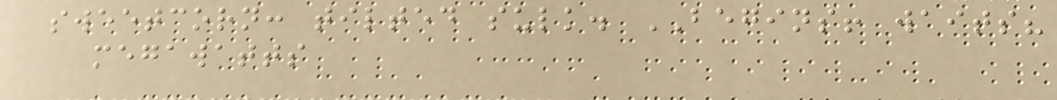sweetcorn: tilted sulk. BEGINS! waits?
megawatts
